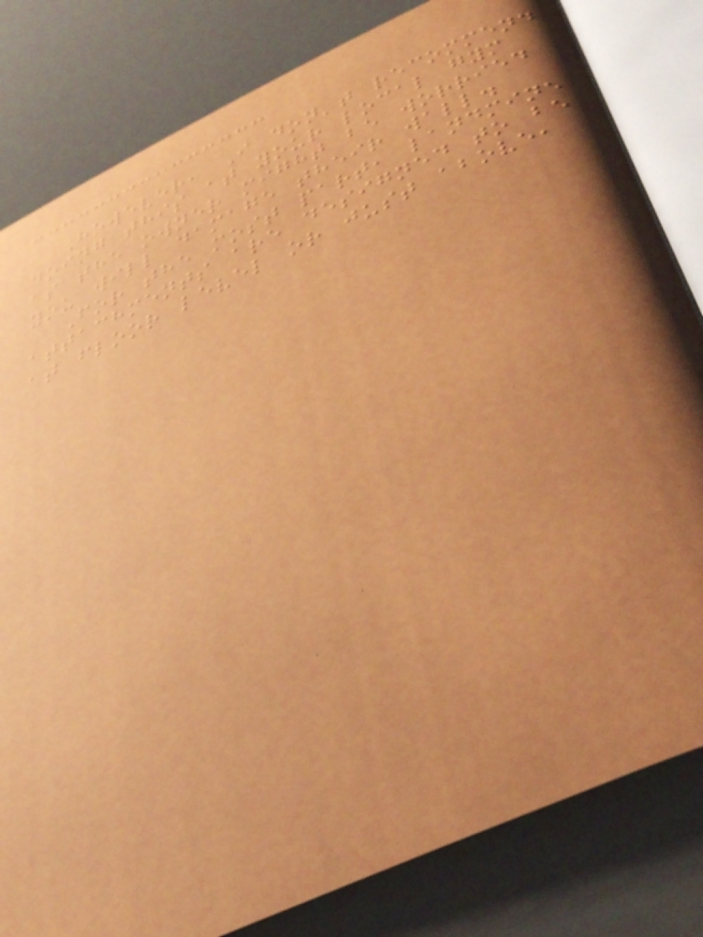However, I don't recommend
doing this at your local gym
as the owner might be worried
you will damage their wall.
For the most part, landmine
attachments are designed to be
at floor level or just above,
